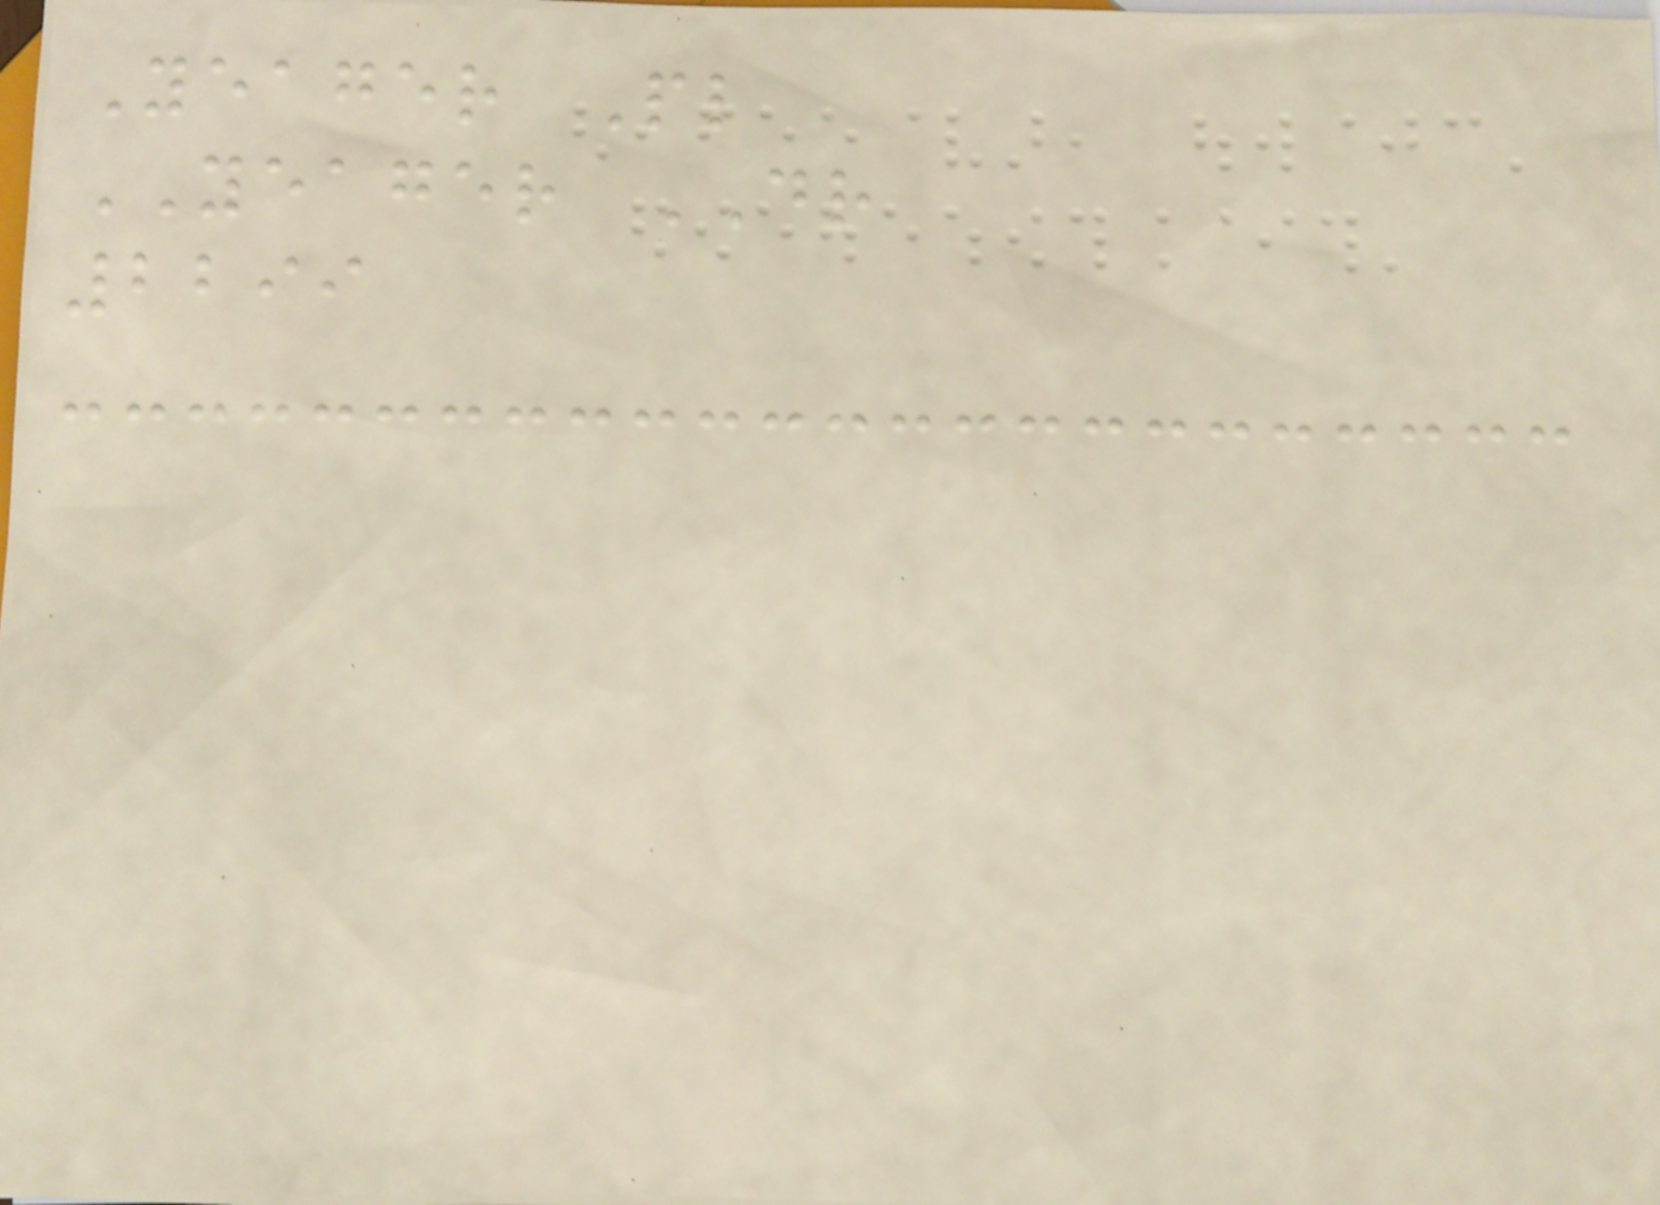Yeager Pl
YEAGER DR
2299
